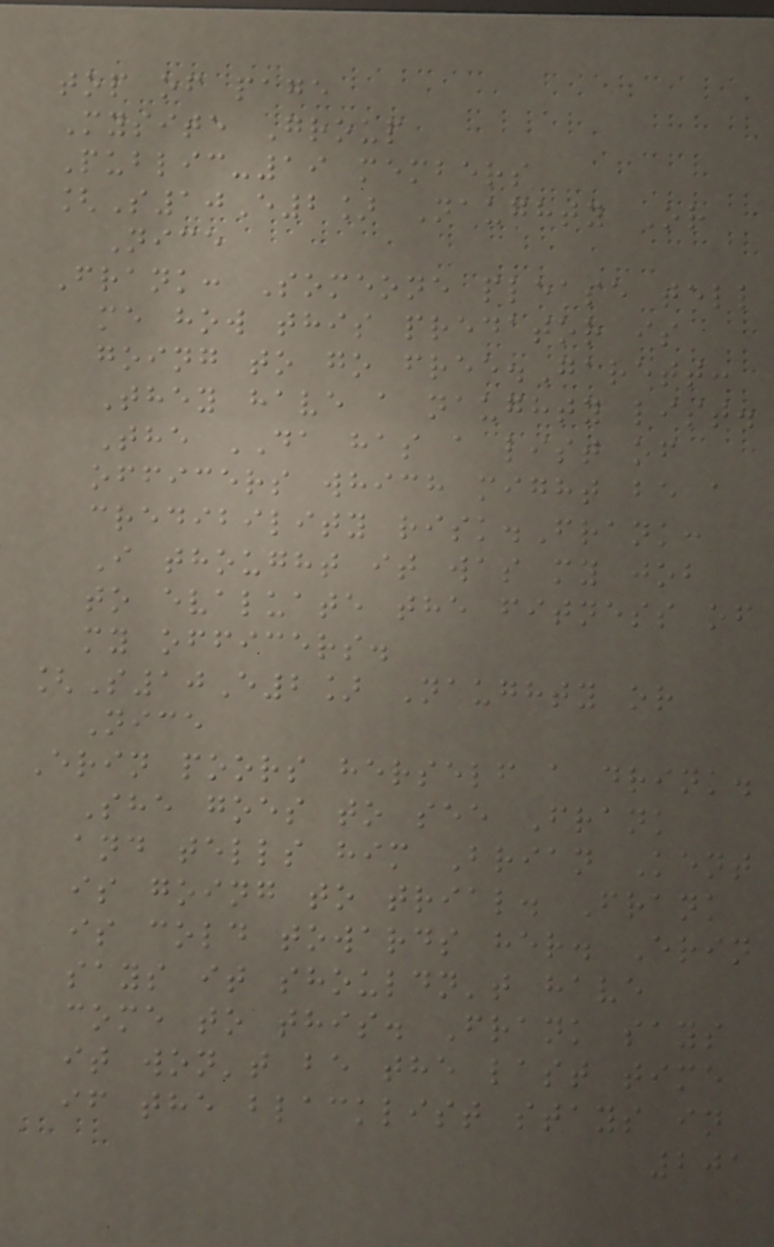top of page
Mysite Group
Public-19 members
[S10E2] Naughty Or
Nice
Frank: Someone please tell
me how this predator is
going to go free.Garett:
They have a naughty list.
The DA has a list of
officers which might be a
credibility risk.Frank:
I thought it was my job
to evaluate the fitness of
my officers.
[S10E2] Naughty or
Nice
Erin poors herself a drink.
She goes to see Frank
and tells him Brian Kent
is going to trial. Frank
is cold towards her. Erin
says it shouldn't have
come to this. Frank says
it won't be the last time
if the blacklist stays in
201
